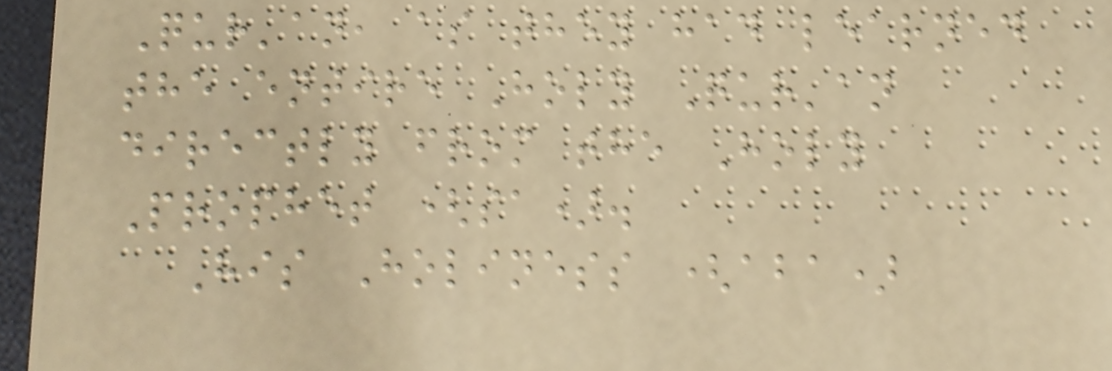Qur'an, as they had learned
the entire Holy Qur'an
directly from the Holy
Prophet (sa).
His Holiness (aba)
